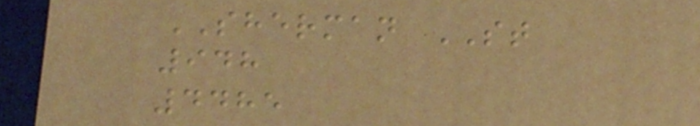SHERMAN ST
948
4485
